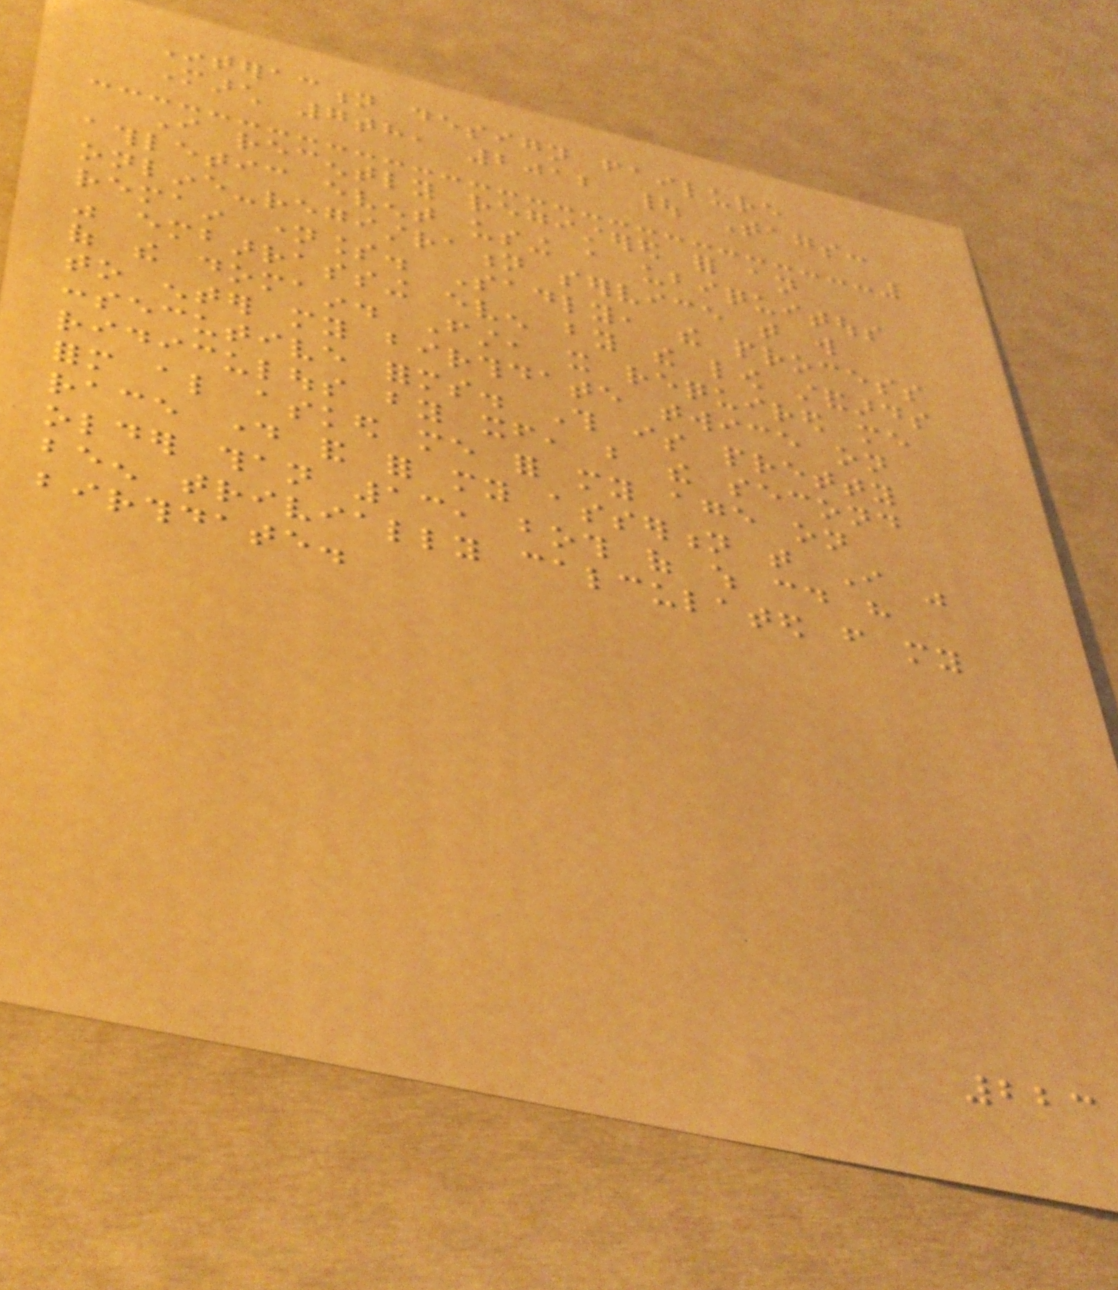Interaction design failure
March 7th, 2012 | Tags:
I recently registered for an
athletic event using a ubiquitous
online-registration service that will
remain nameless. Sadly, the process
was embarrassing even by the low standards
of the domain. First, it required me
to enter my birthdate twice on
consecutive forms. This is pretty
ridiculous by itself, but the second
form also asked me for my age on
race day and for my assertion that I was
older than 13, both of which could have
been trivially calculated from my
birthdate.
223
